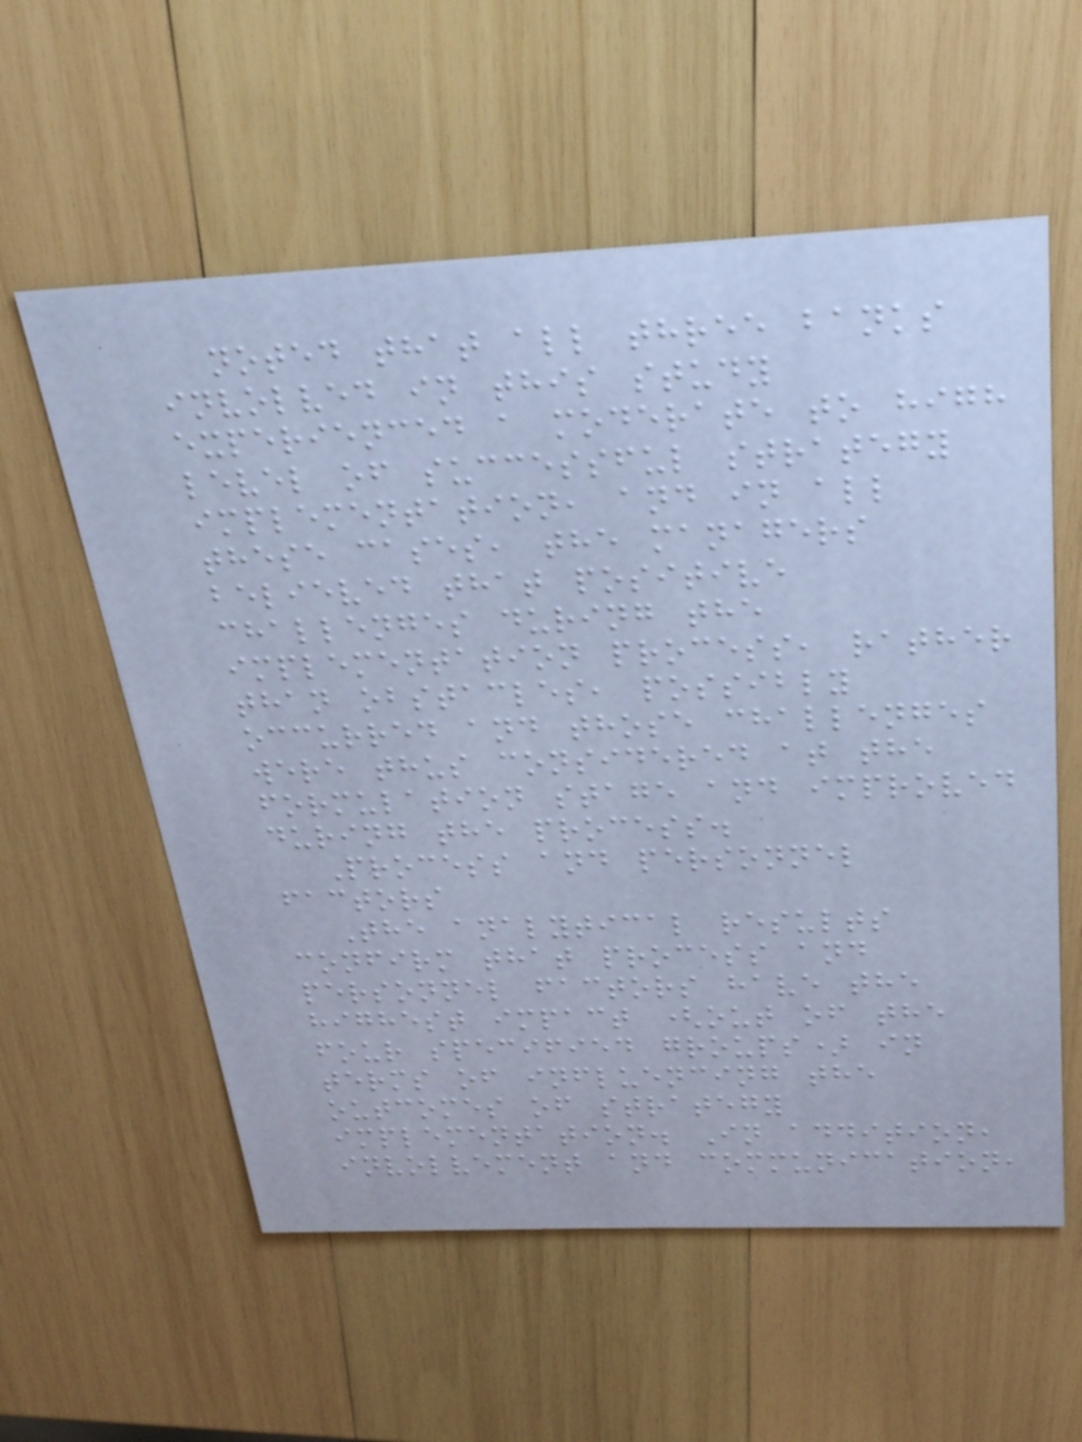noted that all three banks
involved in this study
experienced a moderate to high
level of successful strategy
implementation, and in all
these cases, the managers
believed that positive
challenges during the
implementation process, rather
than obstacles, possibly
occurred and those challenges
were thus considered at the
formulation stage and improved
during the process.
Process and personnel
factors
The analytical results
confirm that process and
personnel factors have the
highest impact (out of the
four specified groups) in
terms of influencing the
outcomes of strategy
implementation. In addition,
involvement and communication,
